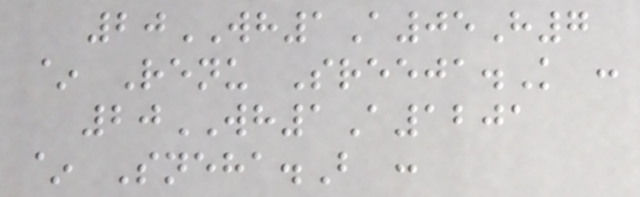20WH1A05H7
~ Renu Sreeja.K :
20WH1A1201
~ Sneha.B :
